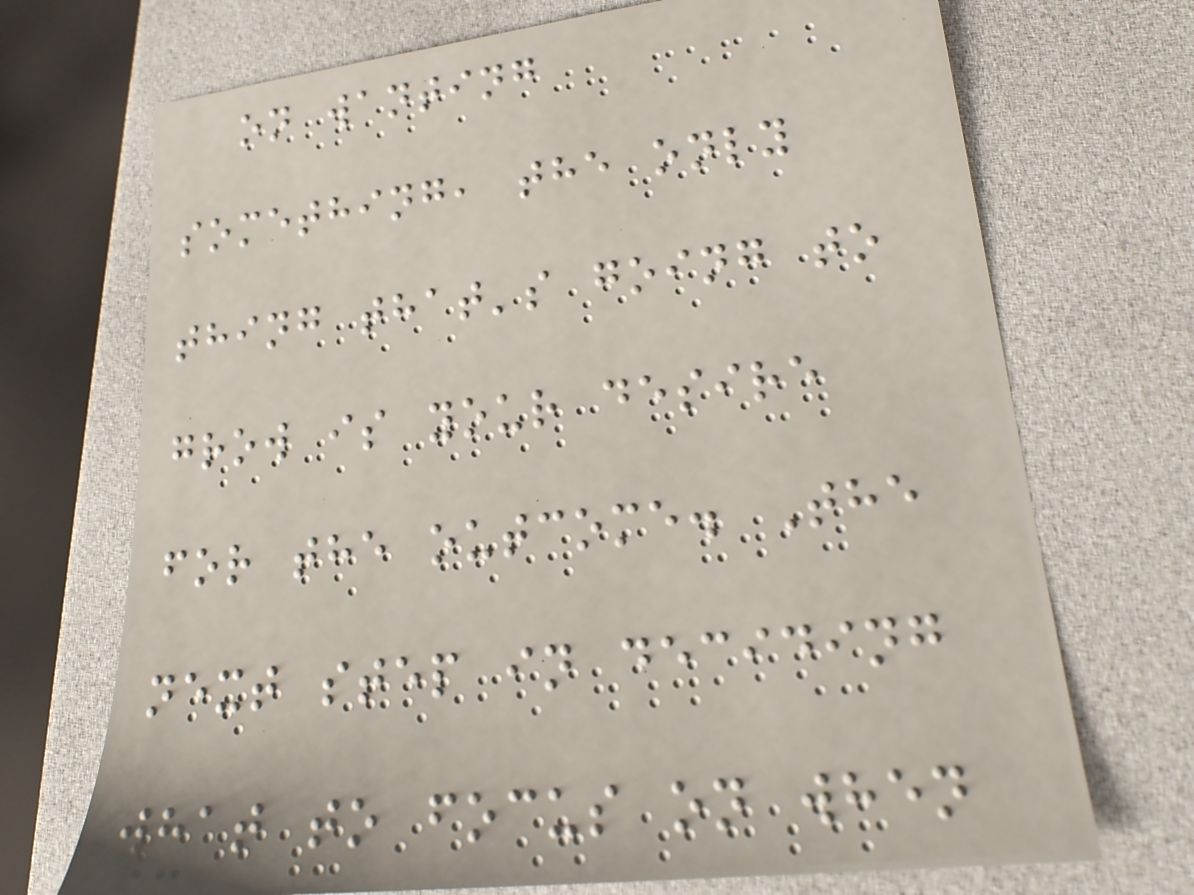on wanting
something, the only
thing that's going to
grow is your desire
for the outcome. The
next step in deciding
what to focus on when
